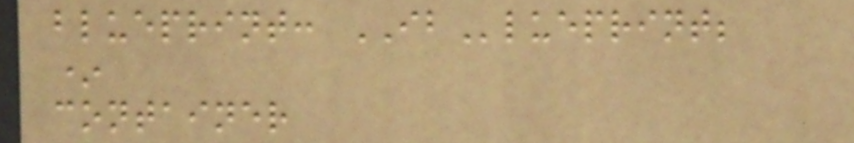blueprint: IBlueprint;
*
container
